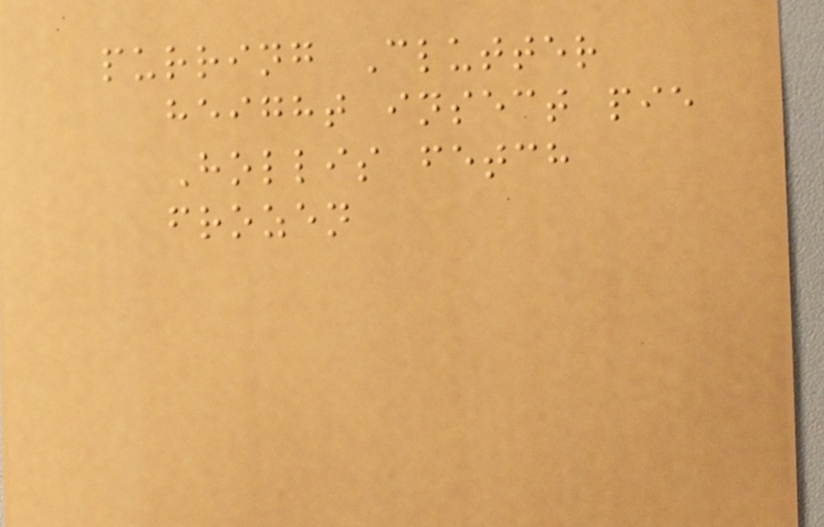purring Clutter
height insect pie
Hollis fetch
frozen
